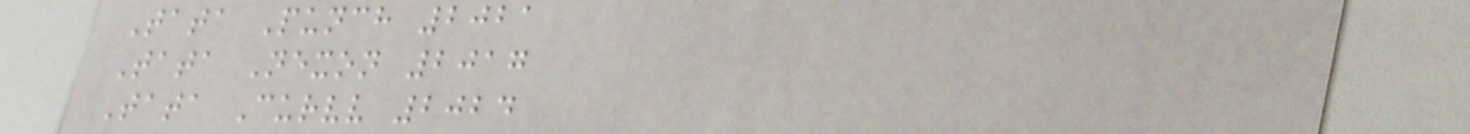Tata Punch 2021
Tata Nexon 2017
Tata Curvv 2024
